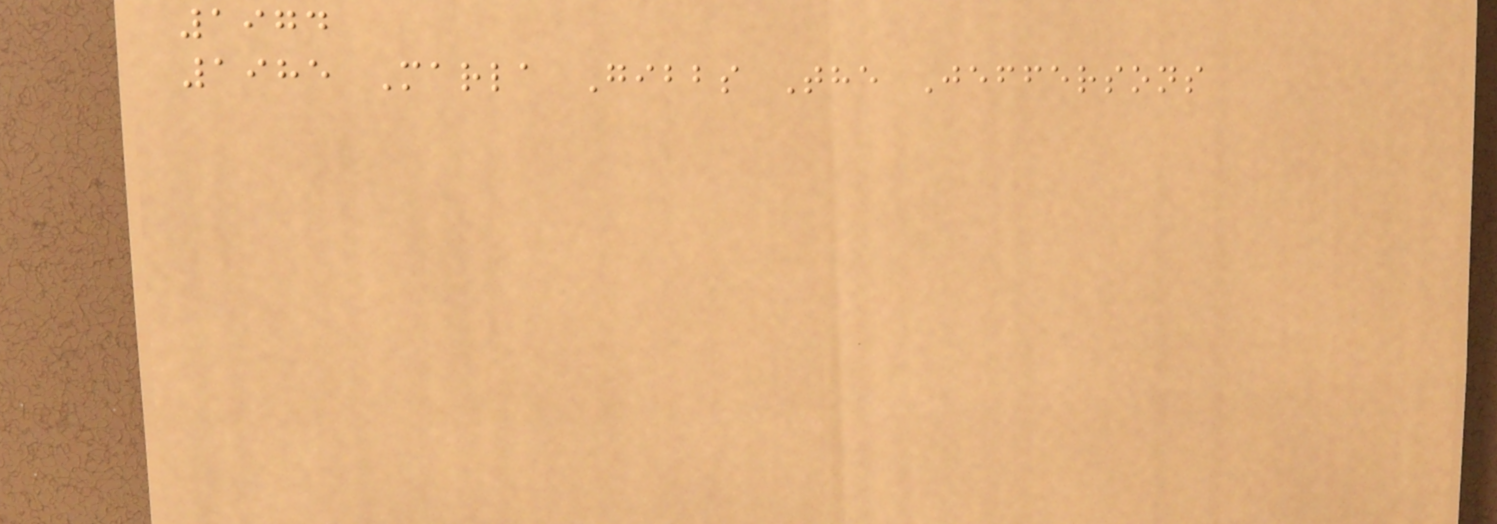1974
1985 Marla Gibbs The Jeffersons
